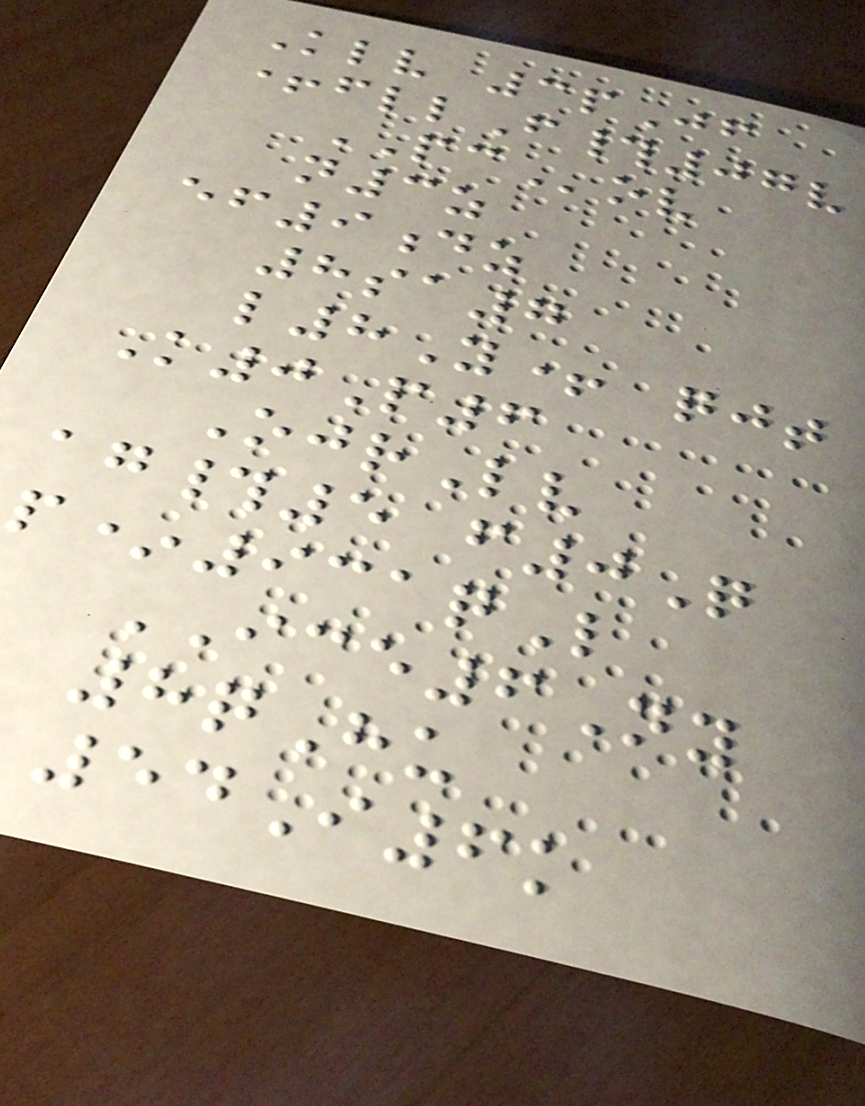Klv 3pJf
+fllF#07v
PCov
n3z
ef9dz
8sa7
l8Y+ qjt
K0P6
OjrLv
ag#5 f0Q
p*931qL
ICE6Ny
8qHu
54I6k
